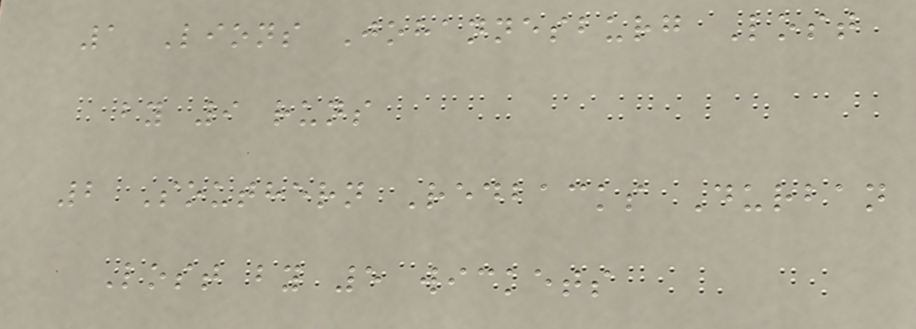1 Lions Johannesburg Lost
by 9 runs
2 Southern Redbacks Durban
Lost by 5 wickets
